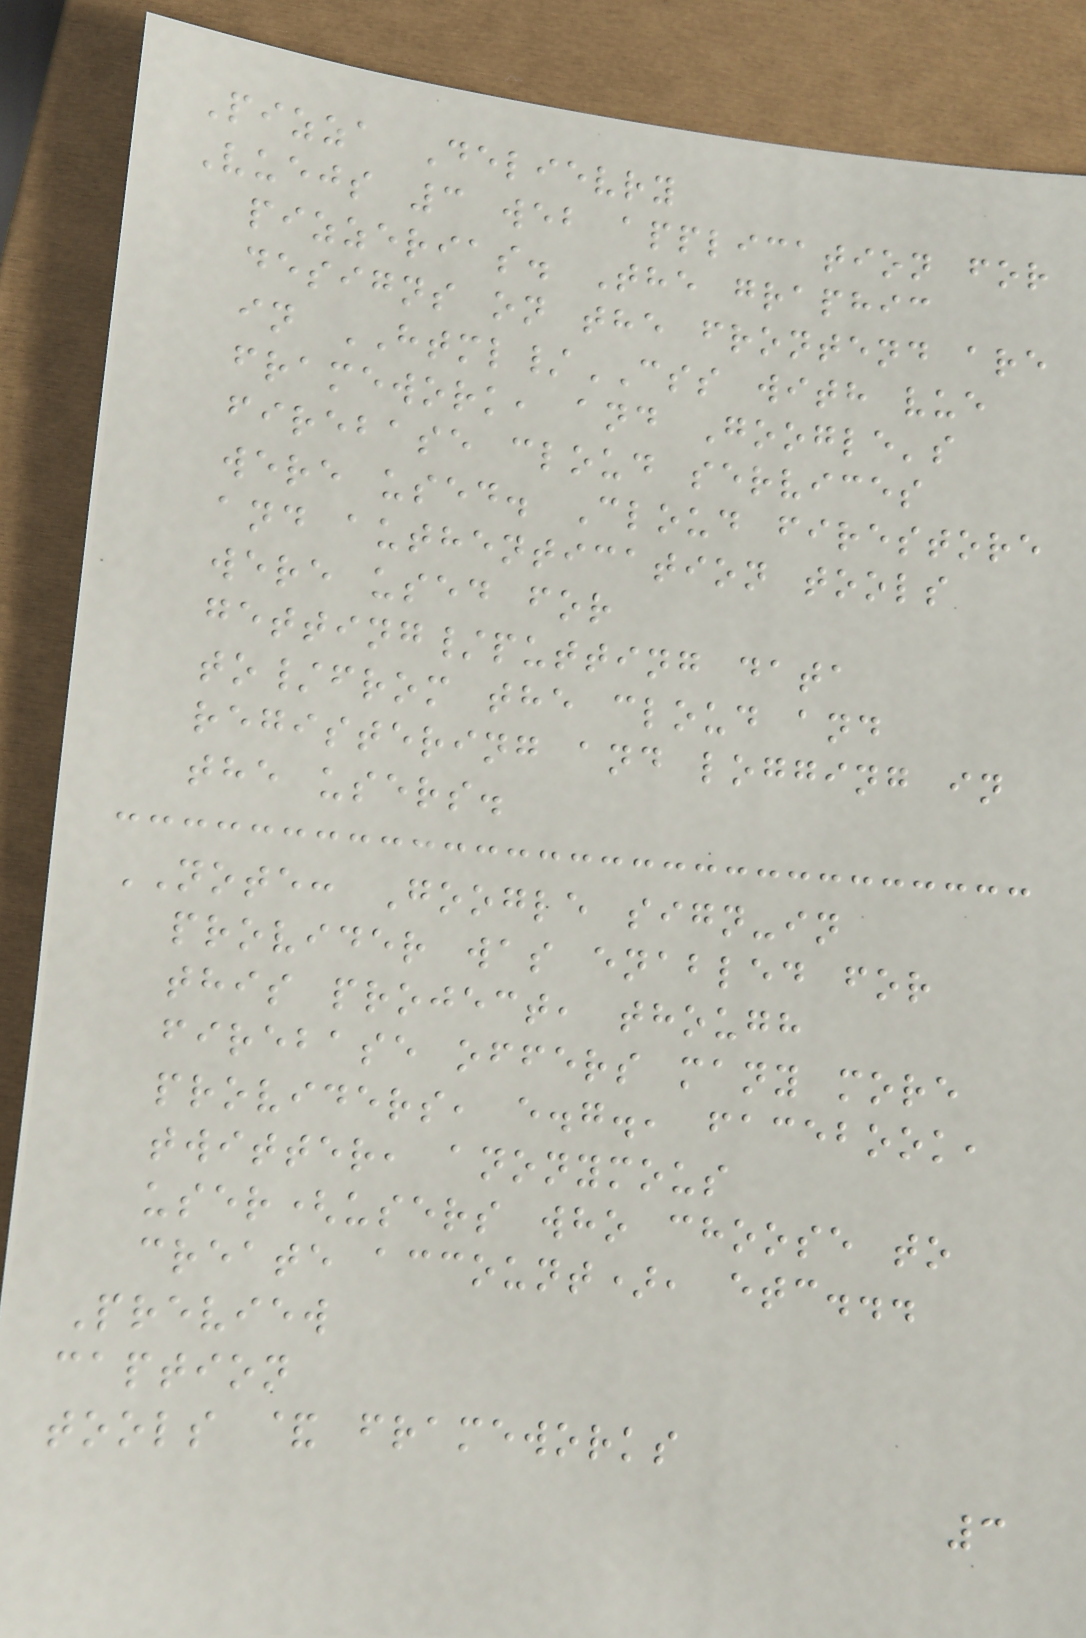Pizza Delievry
Vuejs 3 web application for
pizzerias. The graphic
designs on the frontend are
in HTML/CSS with vue
framework, and Google's
firebase cloud services
were used. Cloud firestore
and authentication tools
were used for
getting/putting data
to/from the cloud and
registering and logging in
the users.
NOTE: Google sign-in
provider was enabled for
this project, though
firebase offers many more
providers, e.g., facebook,
twitter, anonymous
user(users who choose to
create account), etc...
Preview
caption
tools & frameworks
3
